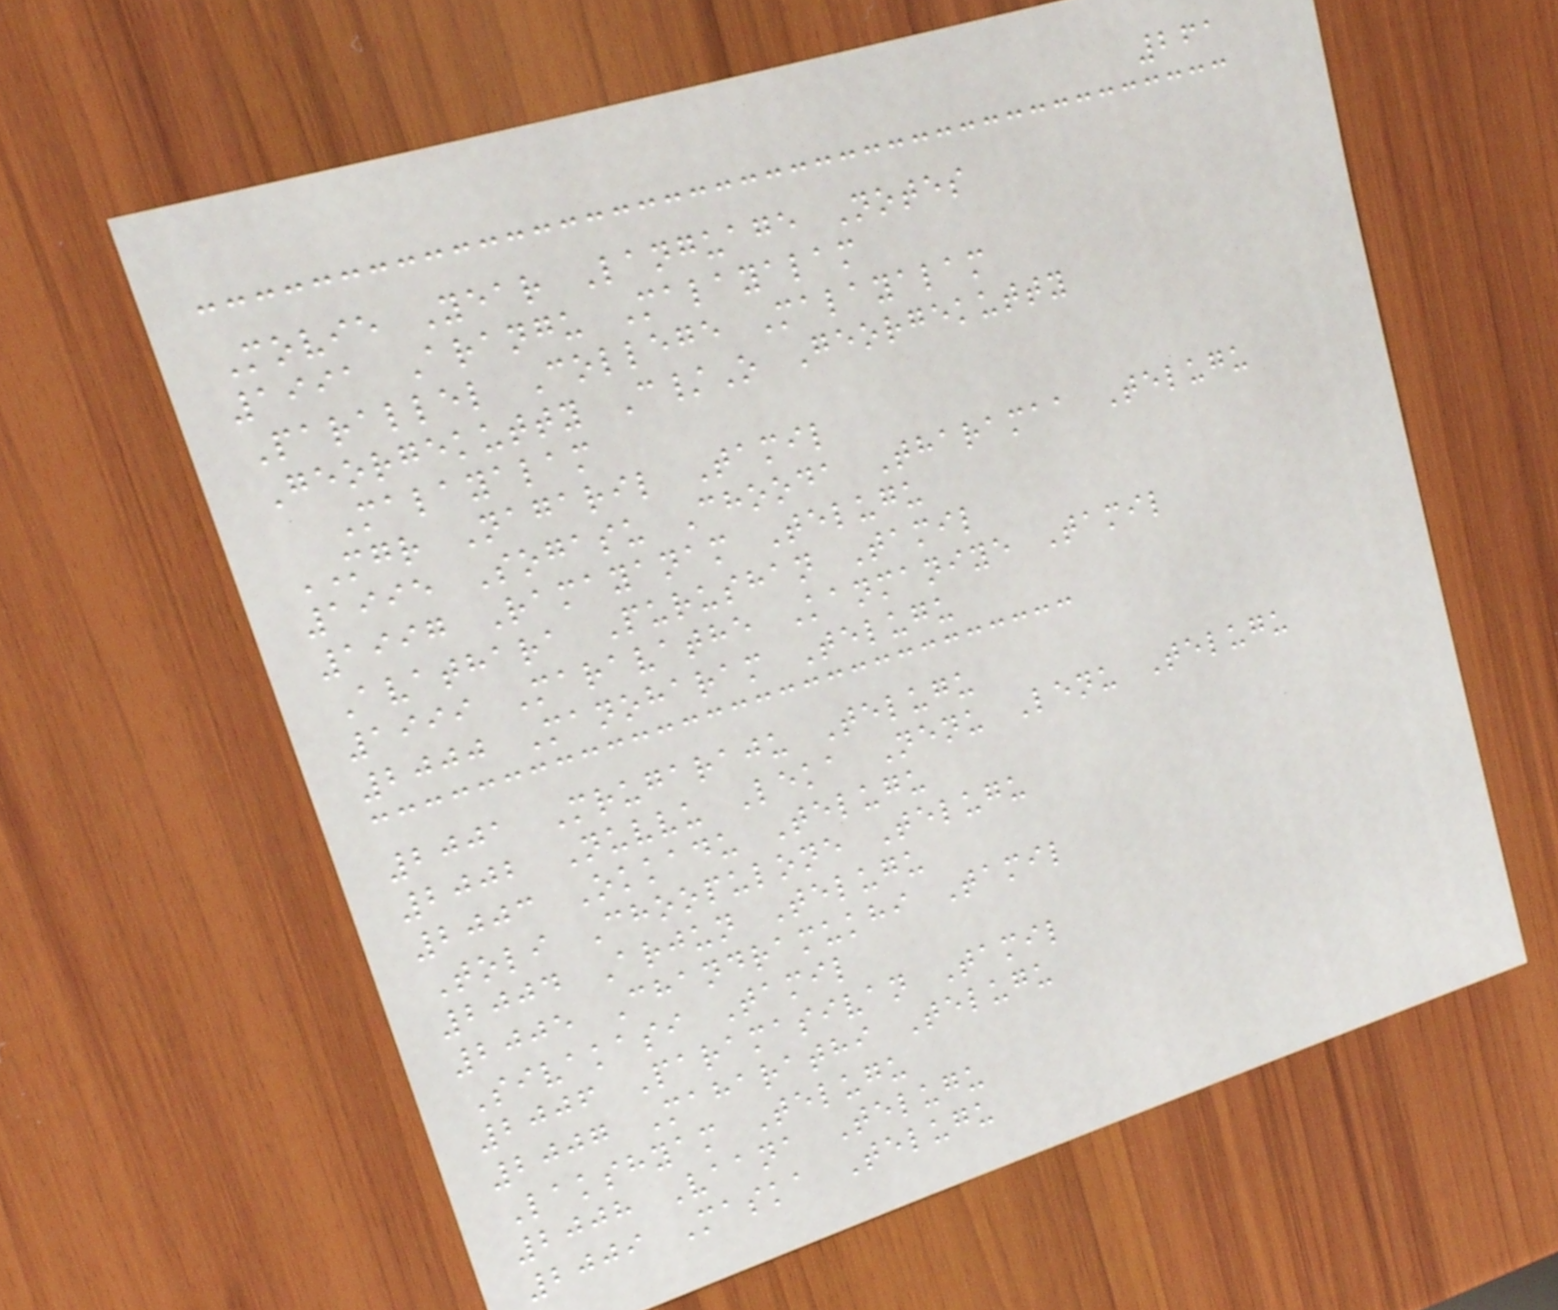261
Movie Year Language Notes
1991 Arangu Malayalam
Parallel College Malayalam
Georgekutty C/O Georgekutty
Malayalam
MGR Nagaril Tamil
1995 Sogasu Chooda Tharamaa Telugu
1997 Ramayanam Telugu
Avathara Purushan Tamil
1999 Maravathe Kanmaniye Tamil
2000 Manoharam Telugu
2001 Mrugaraju Telugu
2002 Nuvvu Leka Nenu Lenu Telugu
2003 Okkadu Telugu
Toli Choopulone Telugu
2004 Arjun Telugu
2005 Chandramukhi Tamil
Sivakasi Tamil
2006 Paramasivan Tamil
2007 Maharathi Telugu
Lakshyam Telugu
2008 Vaana Telugu
2009 Maska Telugu
